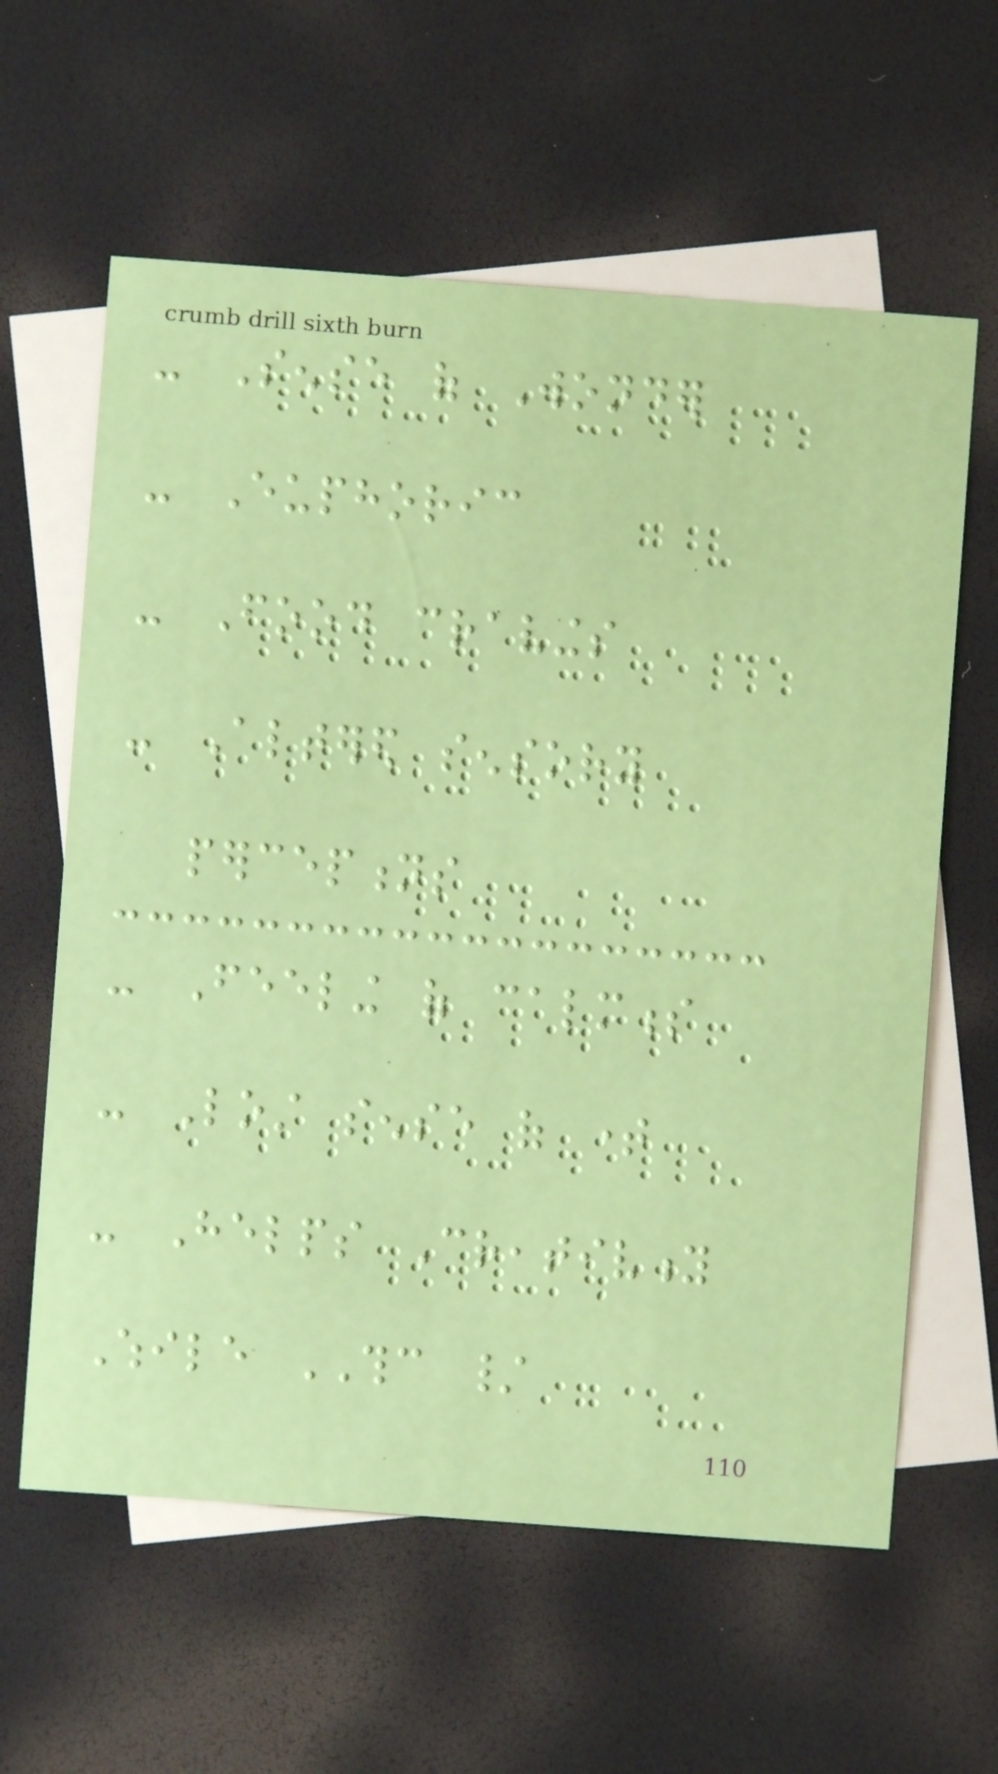- Sense of Wonder
- Euphoric
- Food cravings
- Altered sensory
perceptions
- Feeling of calmness
- Lost sense of time
- Helps Creativity
While THC /
